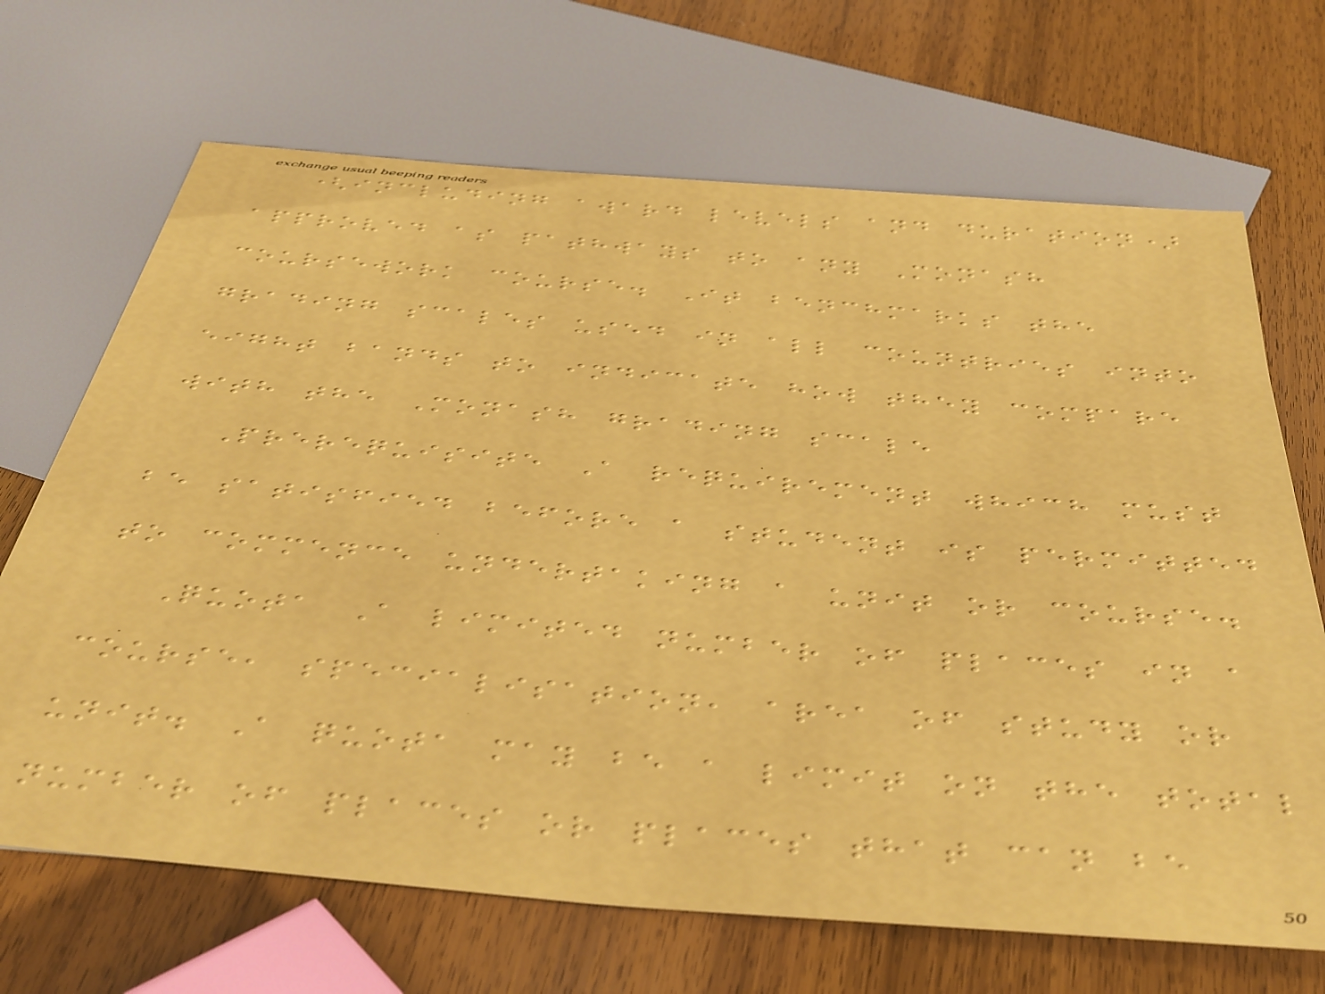(including award levels and duration)
approved as pathways to any Monash
coursework course. It benchmarks the
grading scales used in all countries into
eight bands to indicate how they compare
with the Monash grading scale
Prerequisite A requirement which must
be satisfied before a student is permitted
to commence undertaking a unit or course.
Quota A limited number of places in a
course, specialisation, area of study or
unit. A quota may be a limit on the total
number of places or places that can be
